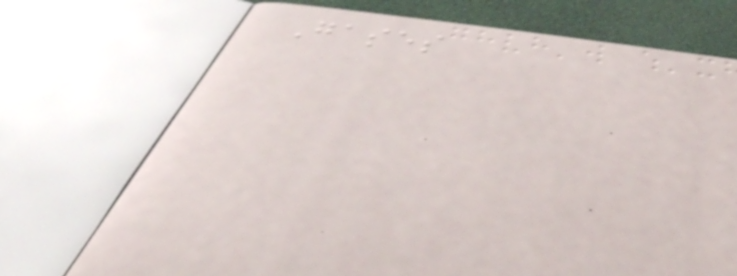Gases
